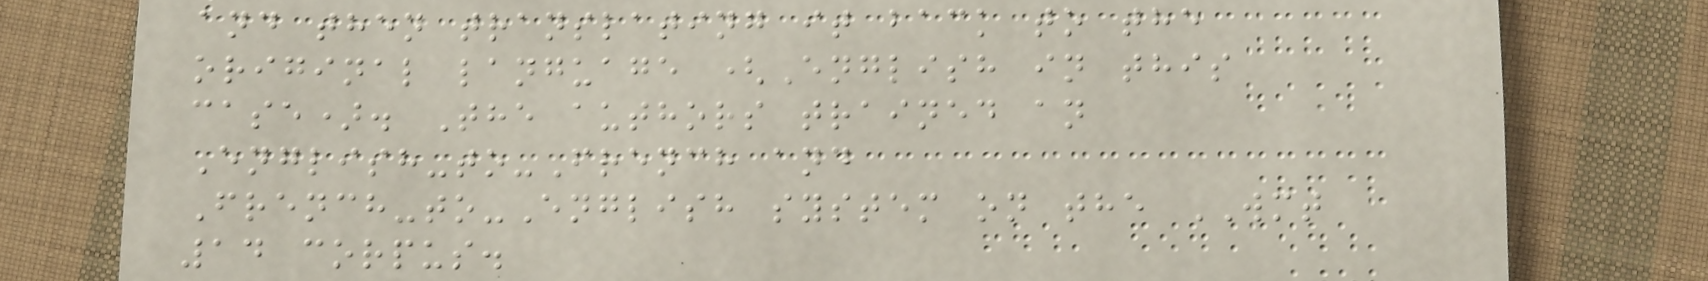and then translating it back to the
original language (English in this
case). The authors trained an
English-to-French and
French-to-English system on the WMT
14 corpus.
